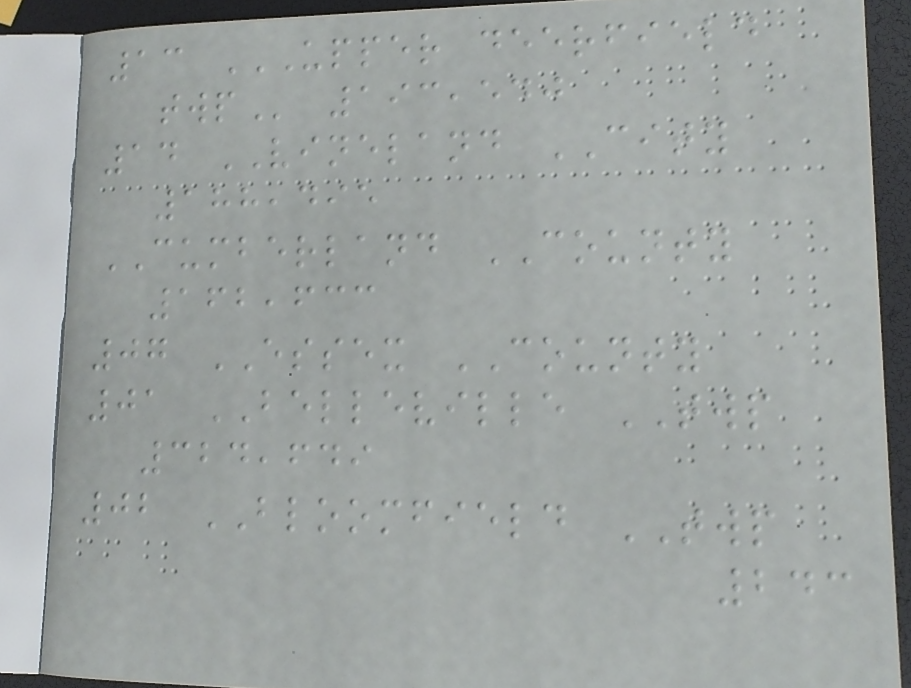13 UPPER DEERFIELD
TWP 193,540
14 VINELAND CITY
188,495
CUMBERLAND COUNTY
162,633
07 ESSEX COUNTY
01 BELLEVILLE TWP
324,649
02 BLOOMFIELD TWP
243
